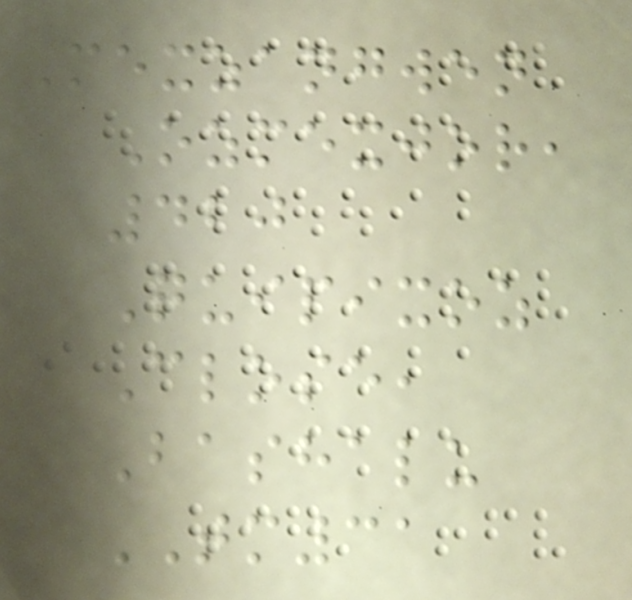Mexzangwen
Ozmexjor,
420
Quipixoz
Close,
Bashalu
TM31
